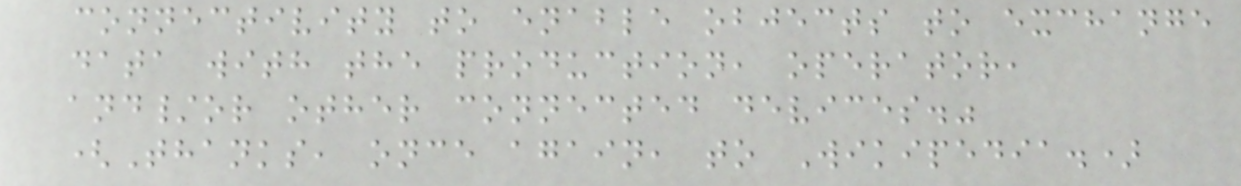connectivity to enable objects to exchange
data with the production, operator,
and/or other connected devices."
(Thanks, once again, to Wikipedia.)
